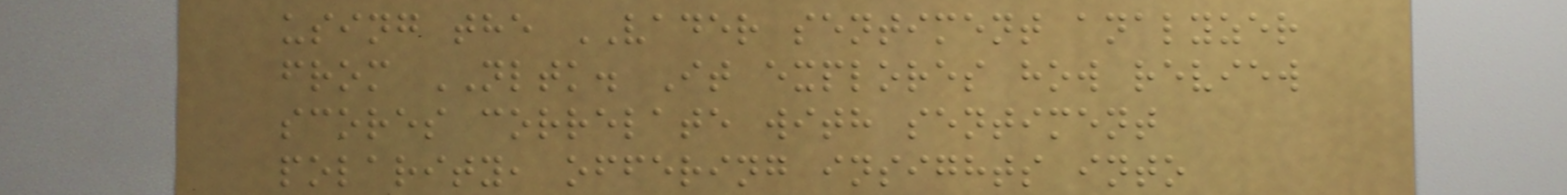using the VADER sentiment analyzer
from NLTK. It explores how review
scores correlate with sentiment
polarity, offering insights into
